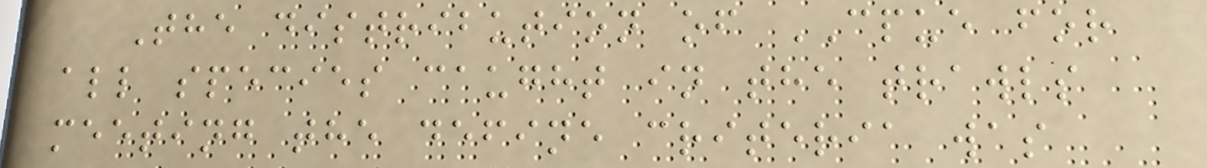The distribution of CPUE for
all species caught in the trawls
meeting the define criteria was
